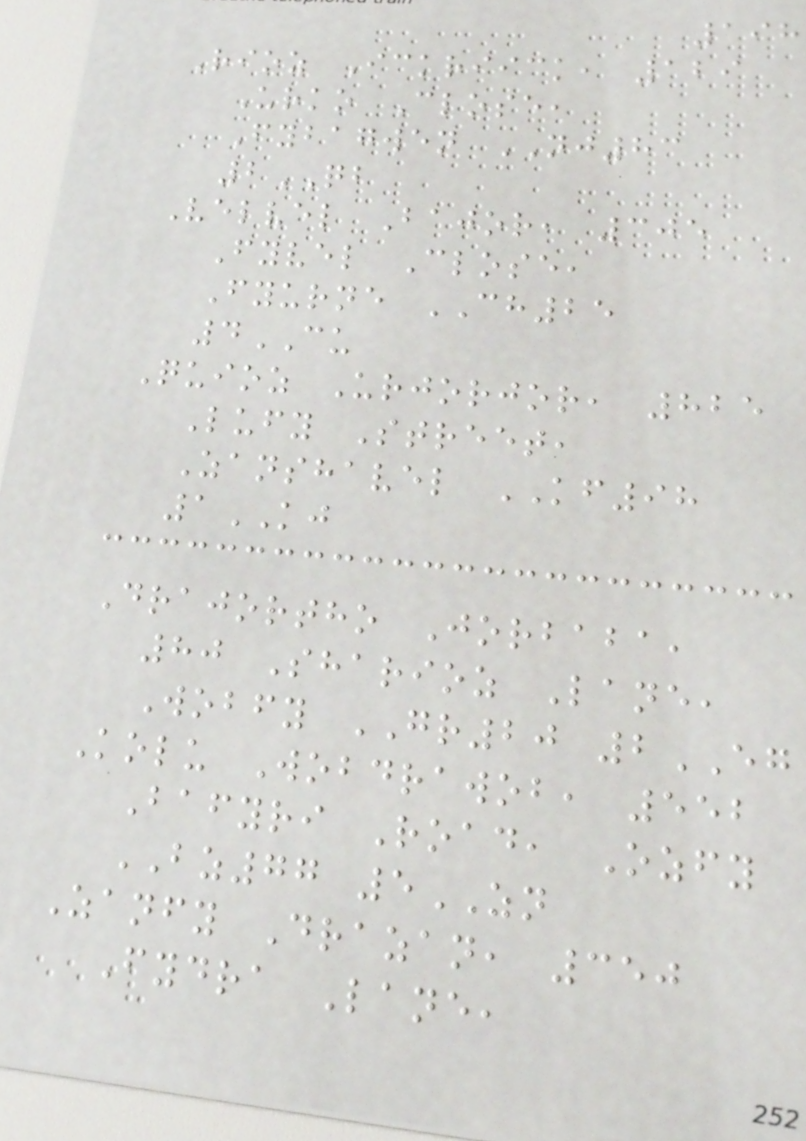198
Rioz Ickriick, 129
Urko Close,
Fybagwen NJ83
2QB
Velvel Bajor, 305
Fyvel Close,
Fyurne CH25
4CU
Quioz Urjorjor, 825
Lufy Street,
Zanshavel KF98
1KJ
Drajortho Jorbaba,
80 Sharioz Lane,
Wobfy GR20 2EG
Kolu Wobdrawob, 552
Bafyri Road, Ozfy
BZ77 5ZN
Zanfy Drazan, 350
Fydra Lane,
